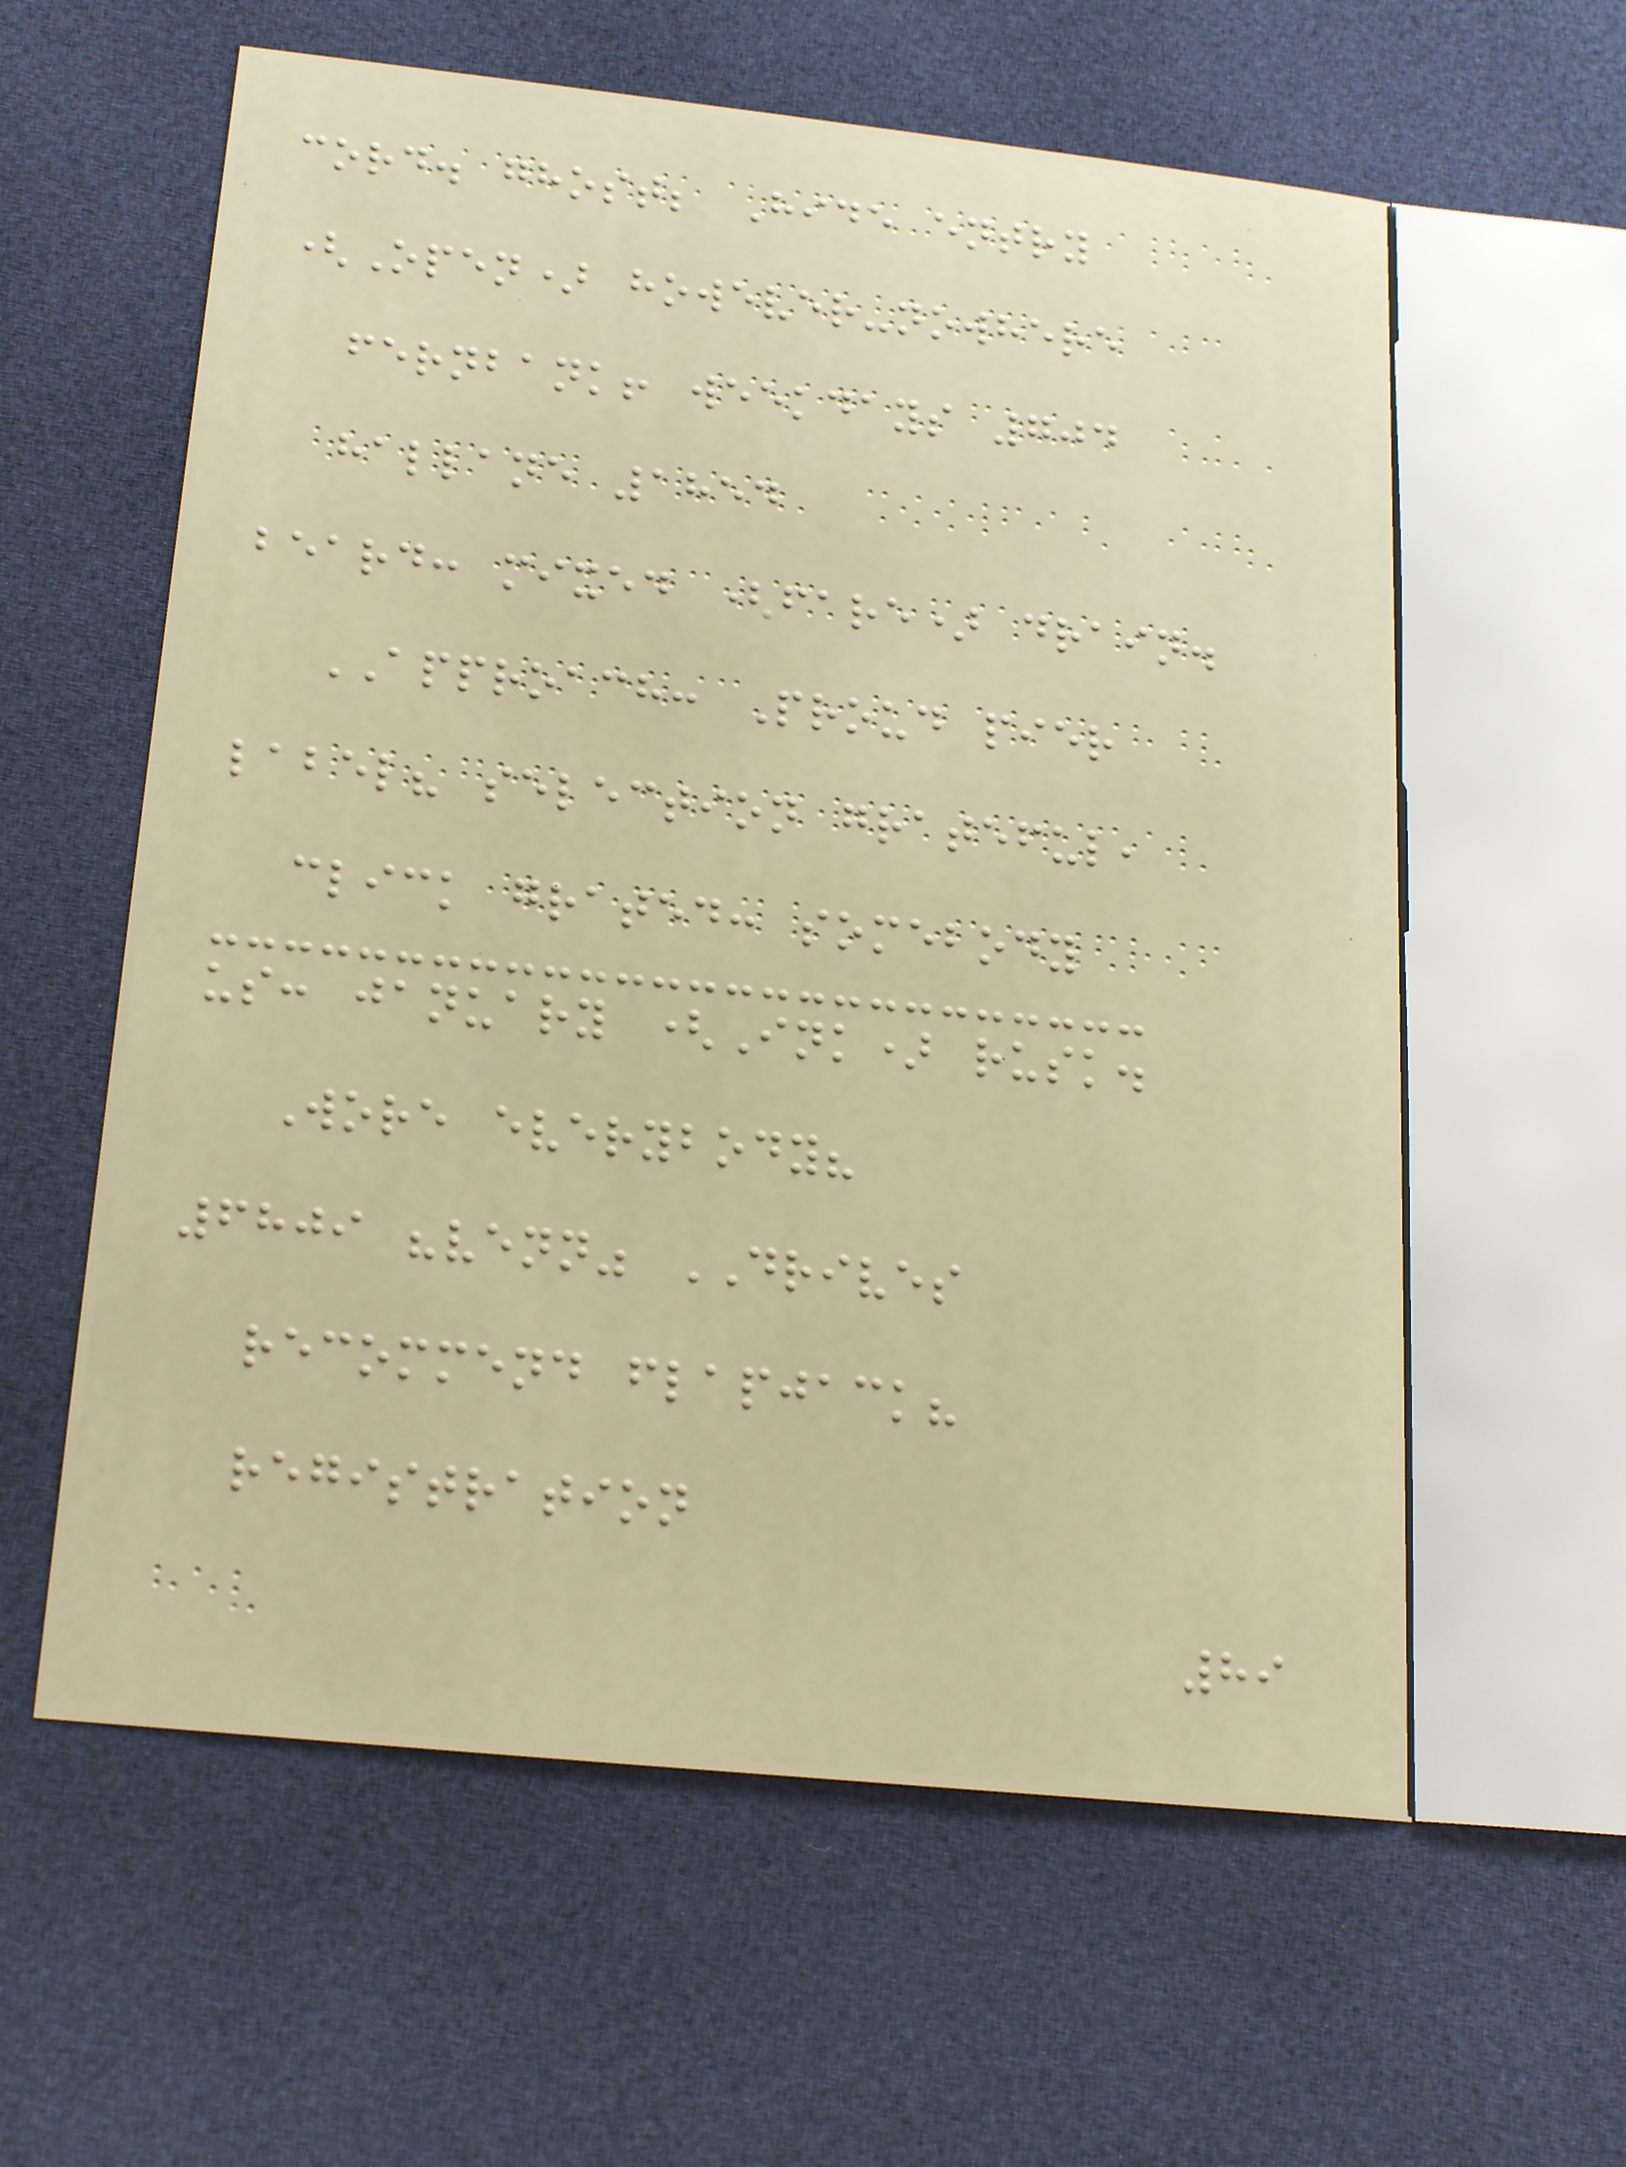cord. ghost; Hide entry
(Open) however-nowhere
fernbank! weekdays 704
hallane 1854
beard: mixed (fare) drain.
APPROACH: Proud pier
label? selection grateful,
click grated: somebody
us: january (Ink) rusk.
Wore everybody?
6809 "venn" DRIVES
recommend flapjack?
registration
89
